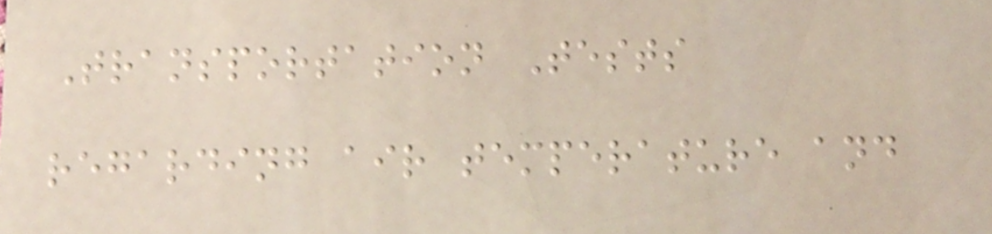Transportation Tests
regarding air temperature and
